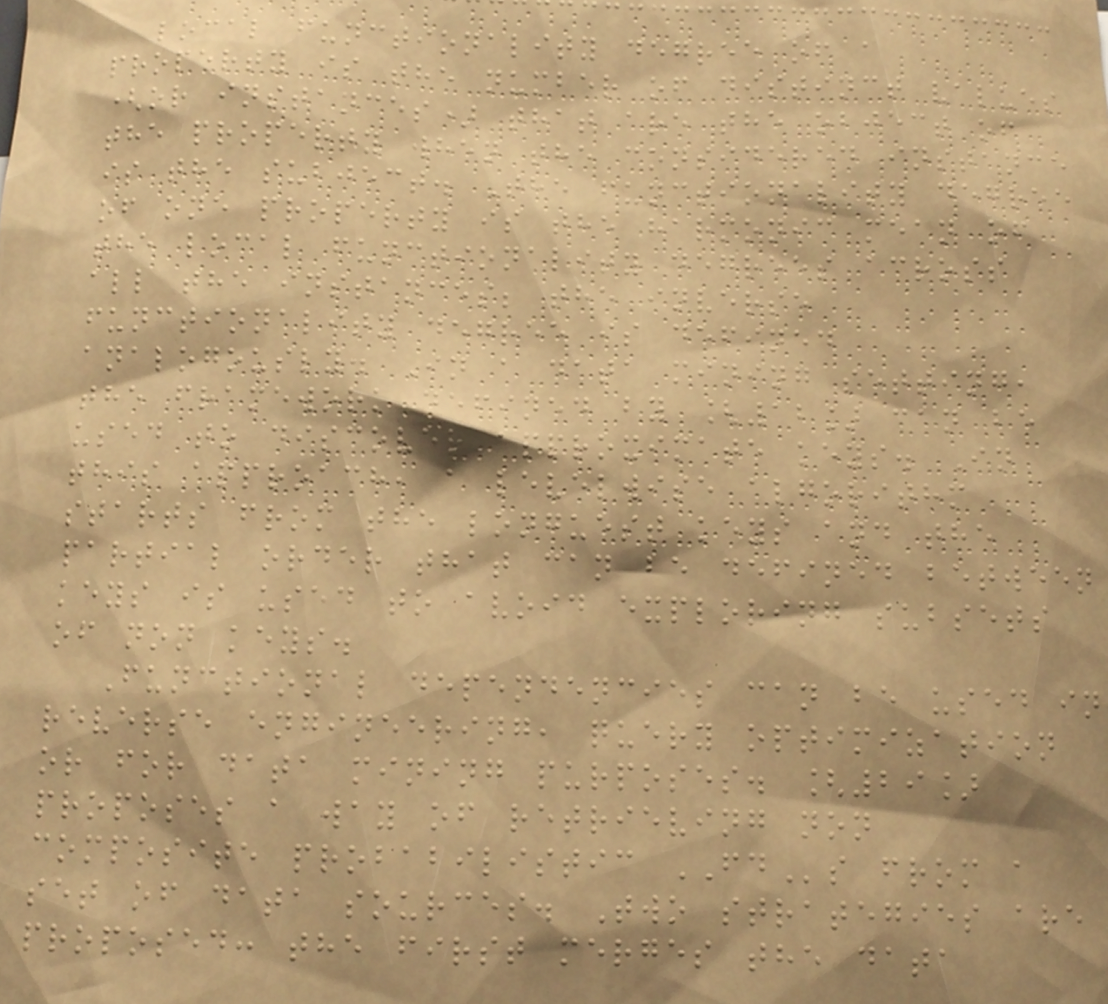local functionality degree of a
property is the number of distinct values
(or instances) that are the object of
the property when the considered instance
is the subject. The functionality degree
of one property is the harmonic mean of
the local functionality degrees across
all the instances; the inverse
functionality degree is defined
analogously. In a data mining setting,
the framework defined by [12] can be
used to discover approximate keys. In
this approach, a levelwise algorithm
starts from the longuest keys and the
partial order that can be defined between
keys is used to avoid exploring subsets
of non keys.
Functional dependencies can be used in
reverse engineering, query optimization
or for data mining purposes. [29]
proposes a way of retrieving non
composite probabilistic FDs from a
set of data sources. Two strategies are
proposed: the first merges the data
